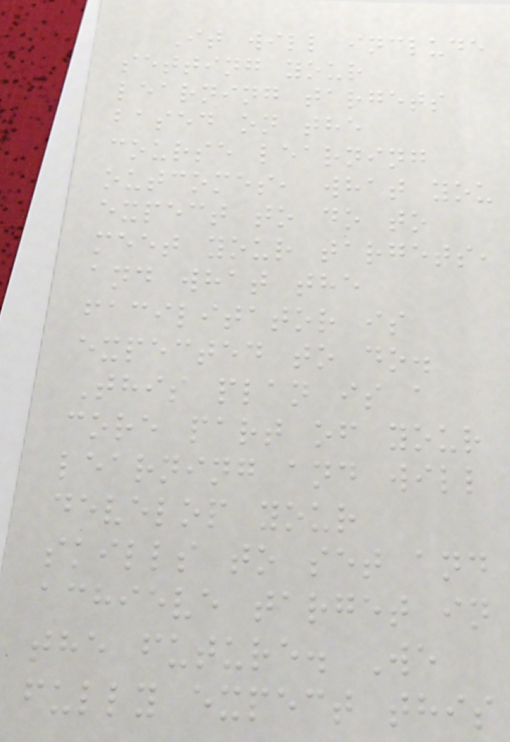It will include
setting your
learning targets
based on the
course learning
outcomes, what you
expect to do to
meet your targets,
and what the
facilitator is
expected to do.
This plan is a
core part of your
learning and will
develop your
skills to set and
achieve target in
the future. We
fully expect this
